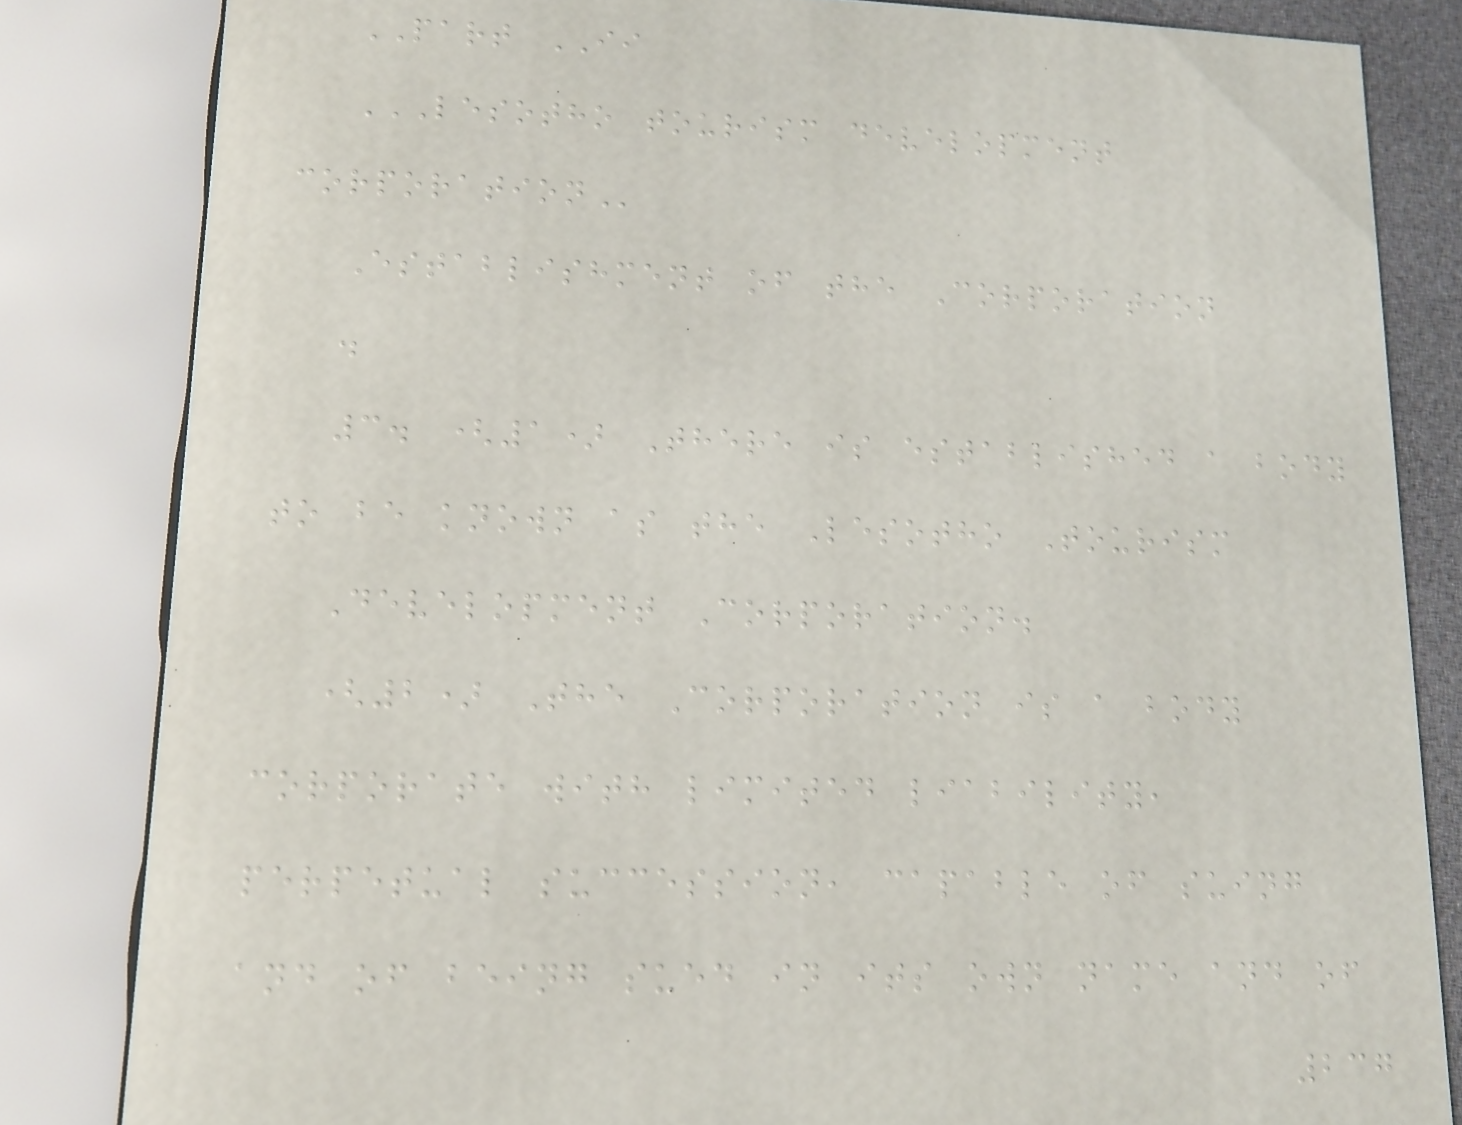PART II
LESOTHO TOURISM DEVELOPMENT
CORPORATION
Establishment of the Corporation
.
3. (1) There is established a body
to be known as the Lesotho Tourism
Development Corporation.
(2) The Corporation is a body
corporate with limited liability,
perpetual succession, capable of suing
and of being sued in its own name and of
237
